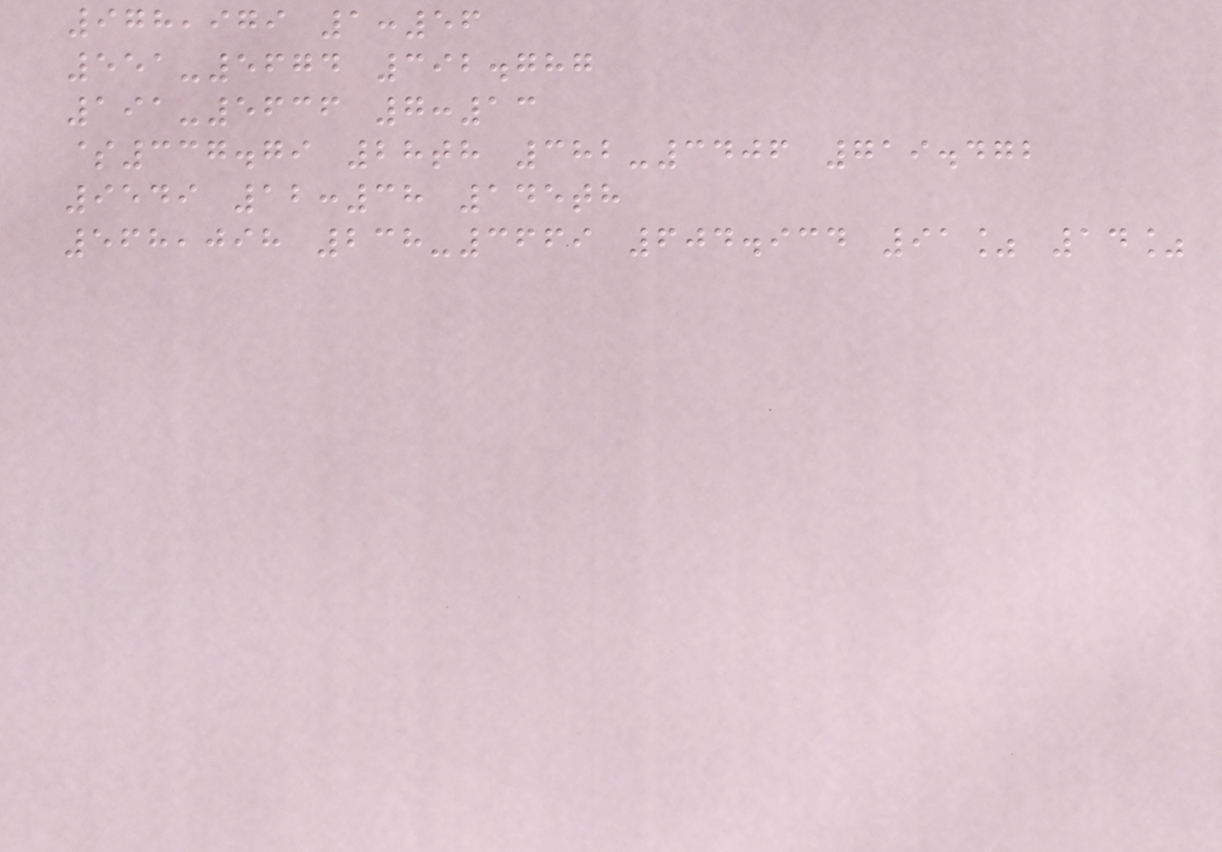978,979 1:56
551-5674 392.787
191-5636 7:13
$337.79 28th 382-3406 719.472
9549 12:38 145th
568,098 238-3669 604.934 91% 14%
